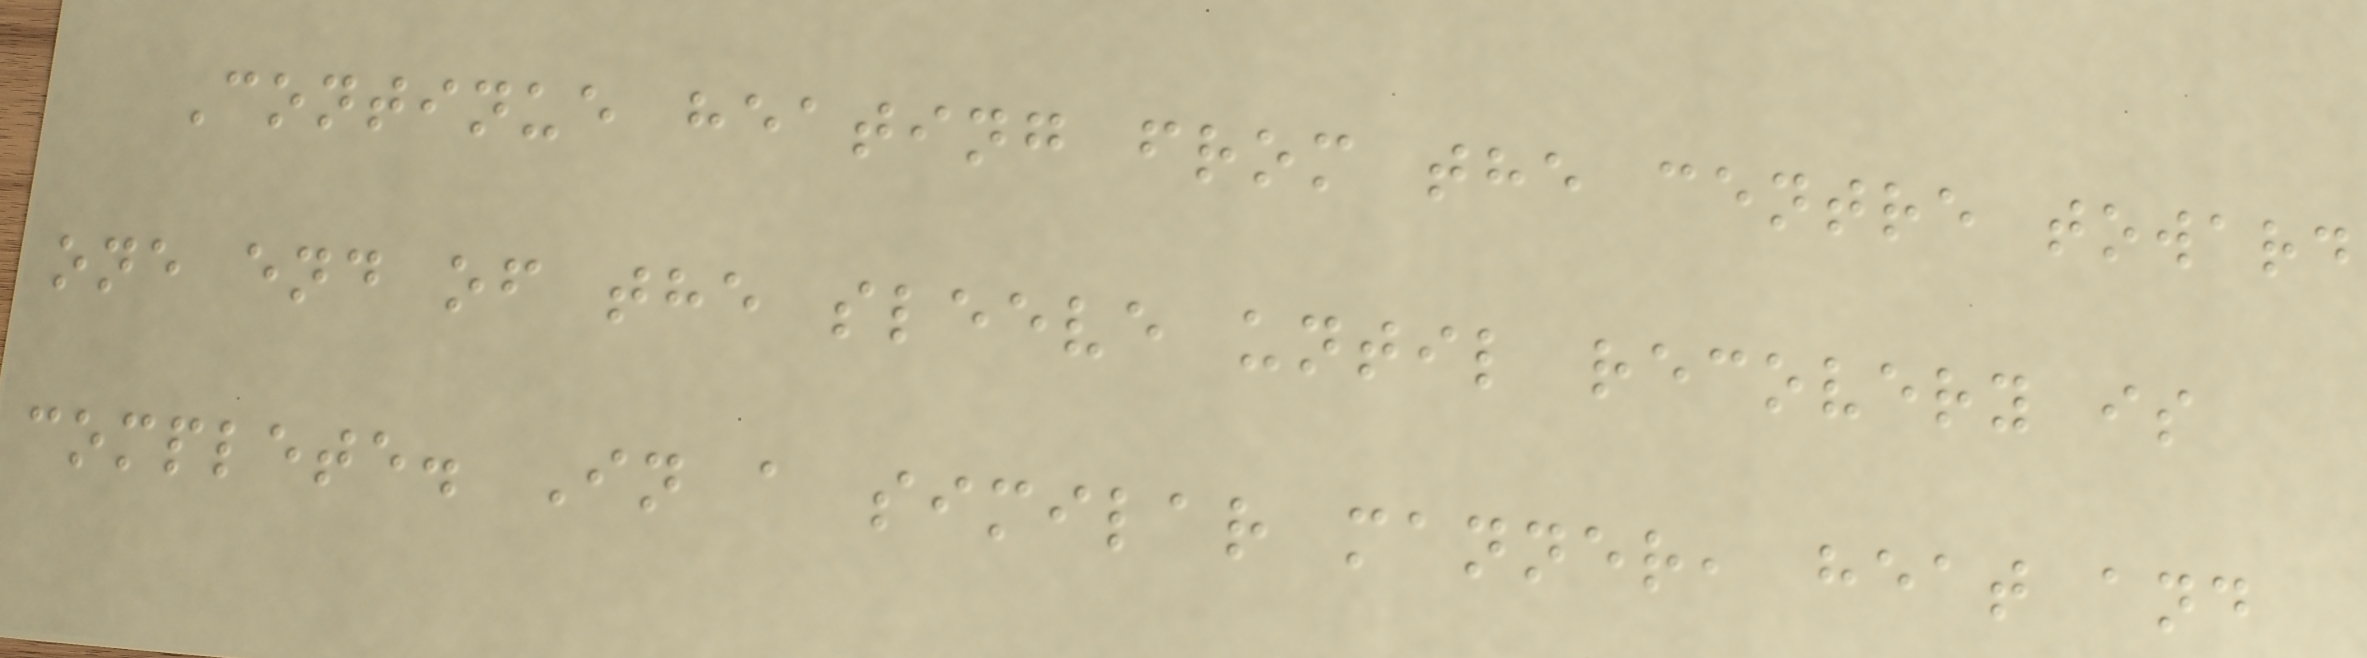Continue heating from the centre toward
one end of the sleeve until recovery is
complete. In a similar manner, heat and
